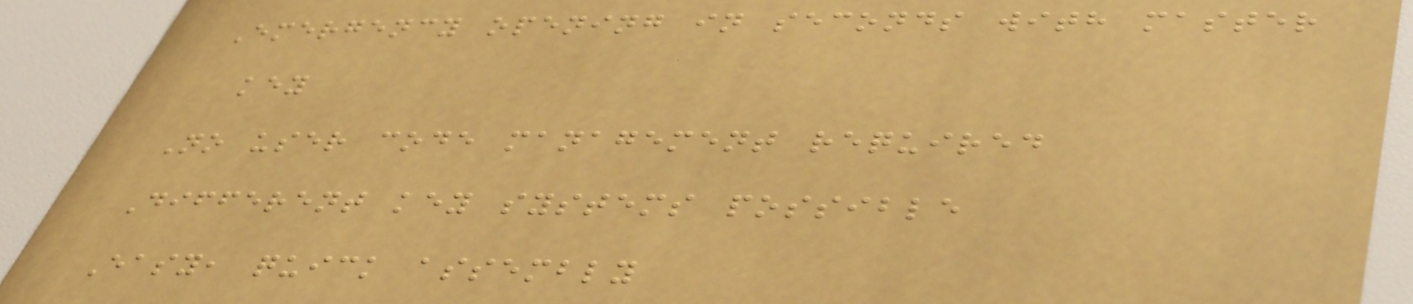Emergency opening in seconds with master
key
No user code management required
Different key systems possible
Easy, quick assembly
